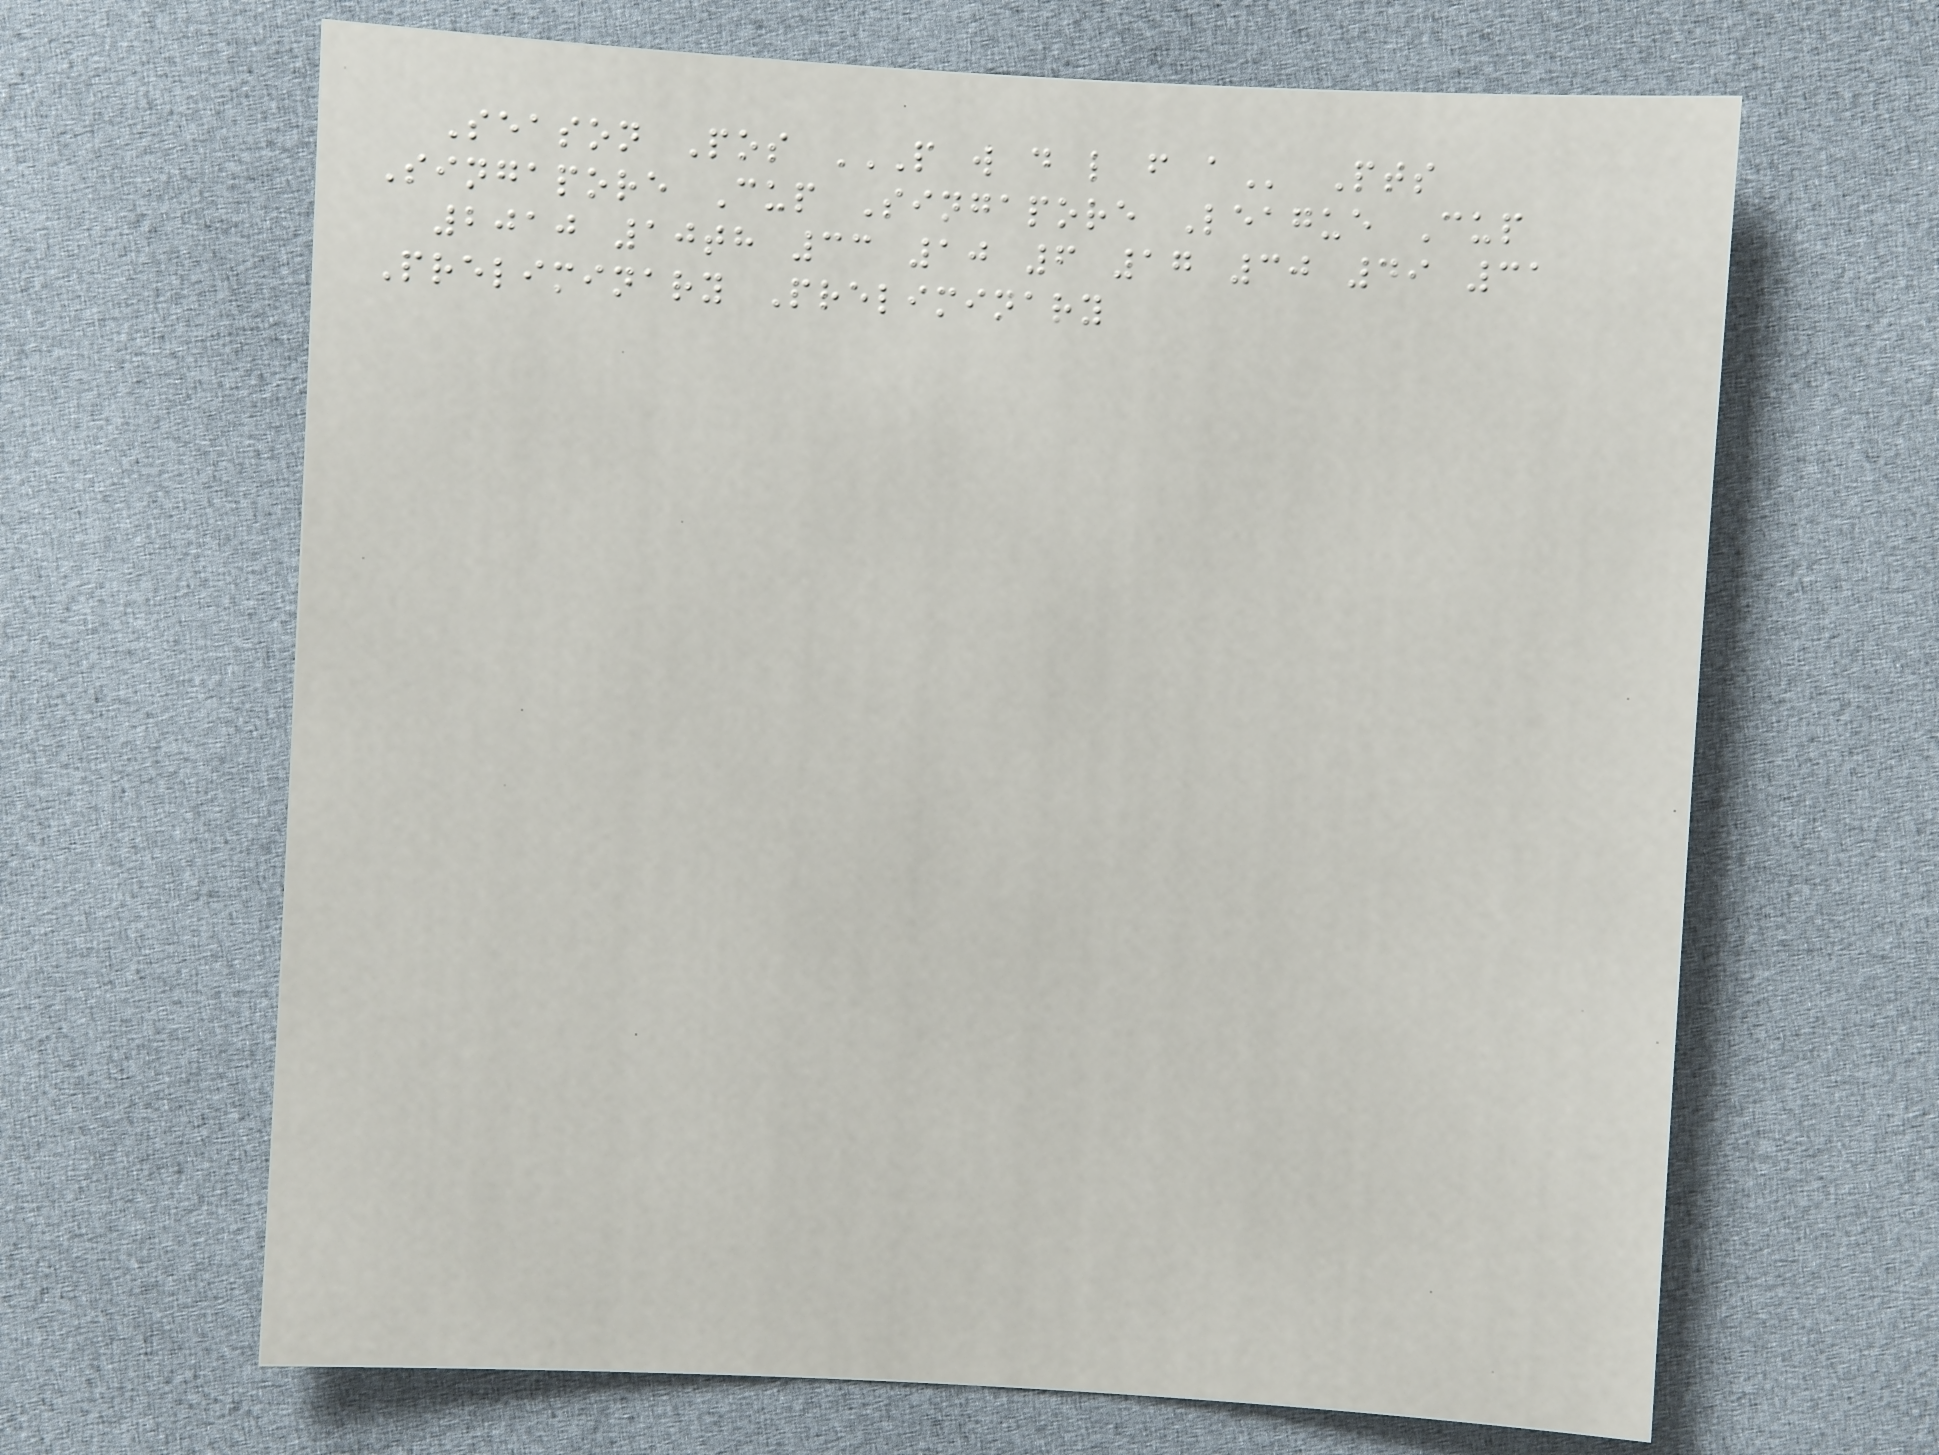Season Pos P W D L F A Pts
Singapore Cup Singapore League Cup
2010 10th 33 10 6 17 30 49 31
Preliminary Preliminary
